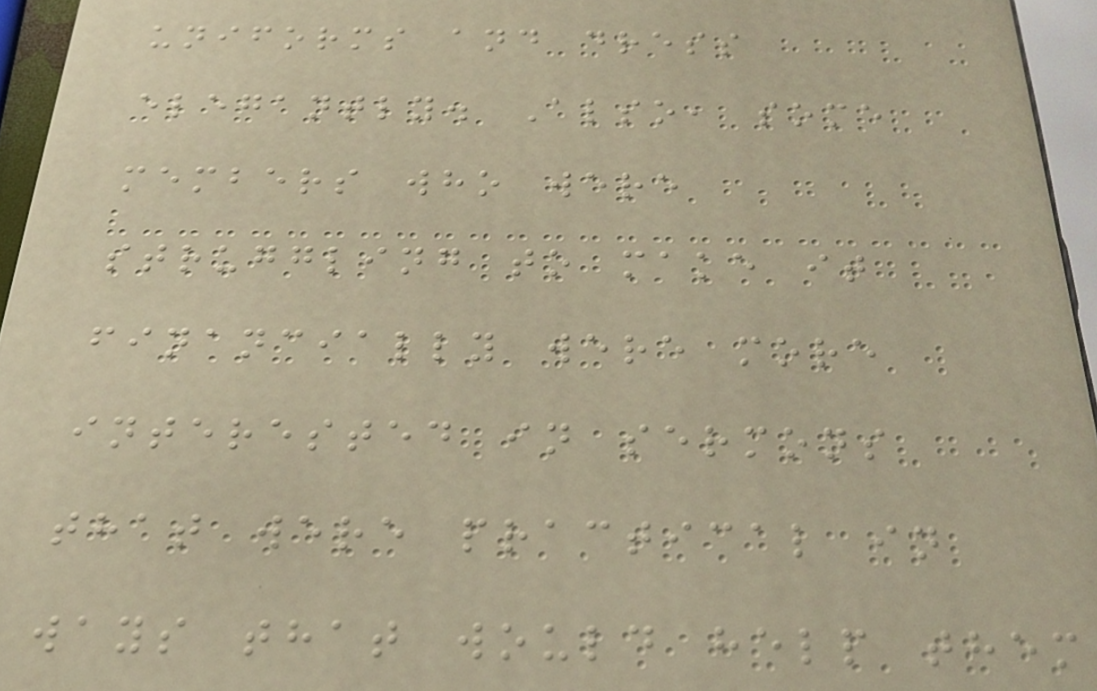uniforms and dress
elegantly. Also, some
members who were
struggling to make it
financially were more
interested in sermons
that were practical in
ways that would help them
